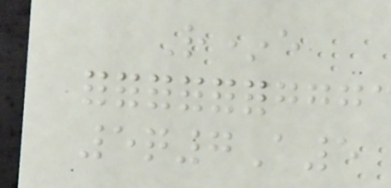R*e
5q7A5
